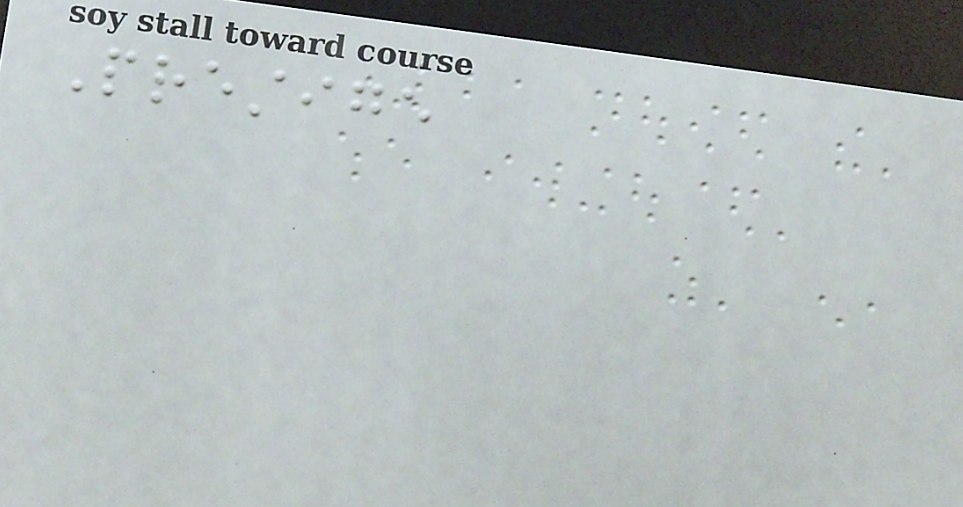Prestige
